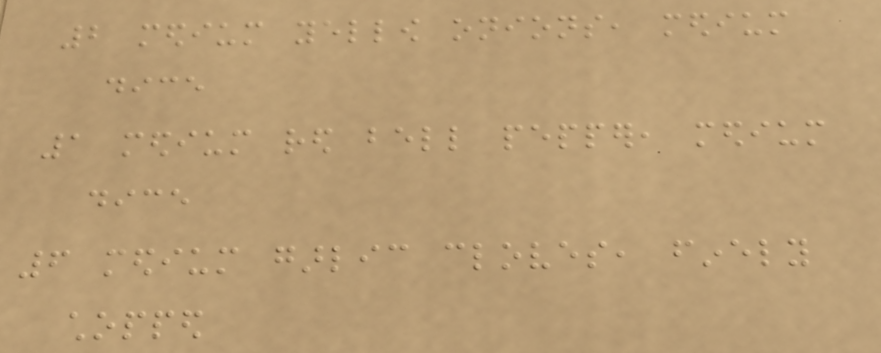2 medium yellow onions, medium
dice
1 medium red bell pepper, medium
dice
6 medium garlic cloves, finely
chopped
